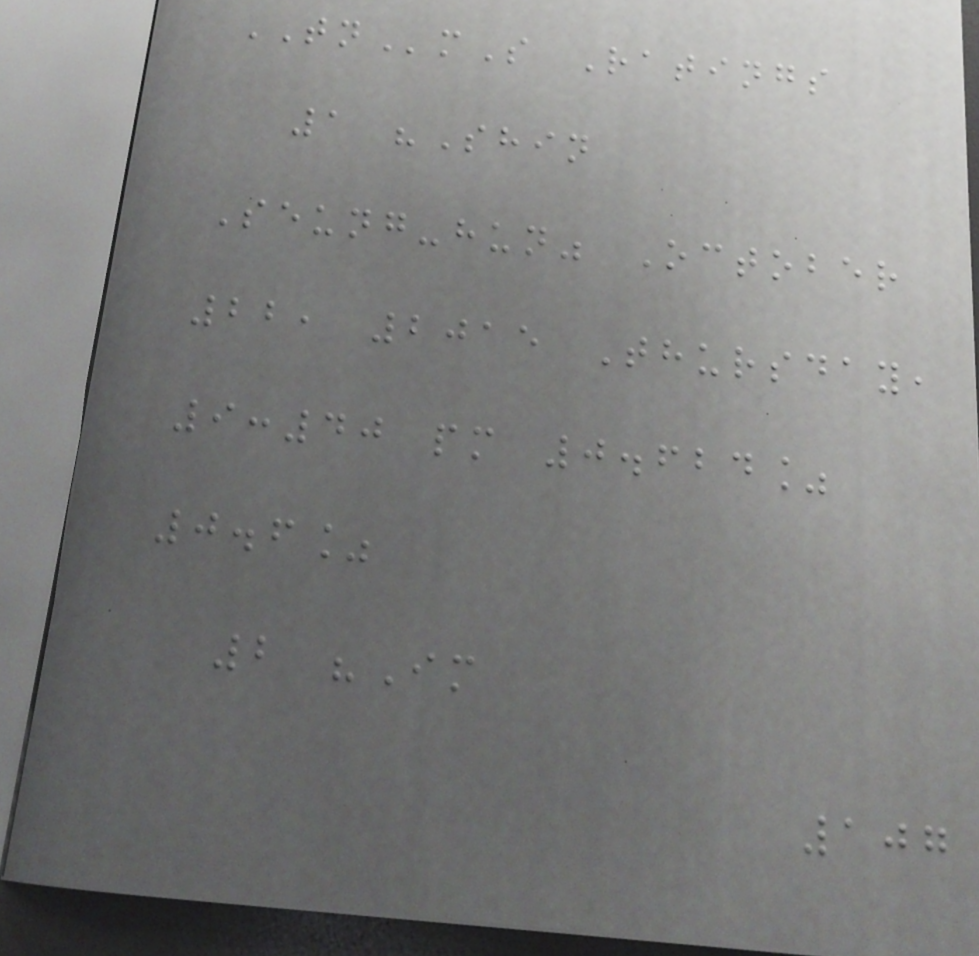TNmS Ratings
1 "Shin
Seung-hun" October
22, 2015 Thursday,
9:40 pm 0.624%
0.6%
2 "Im
107
